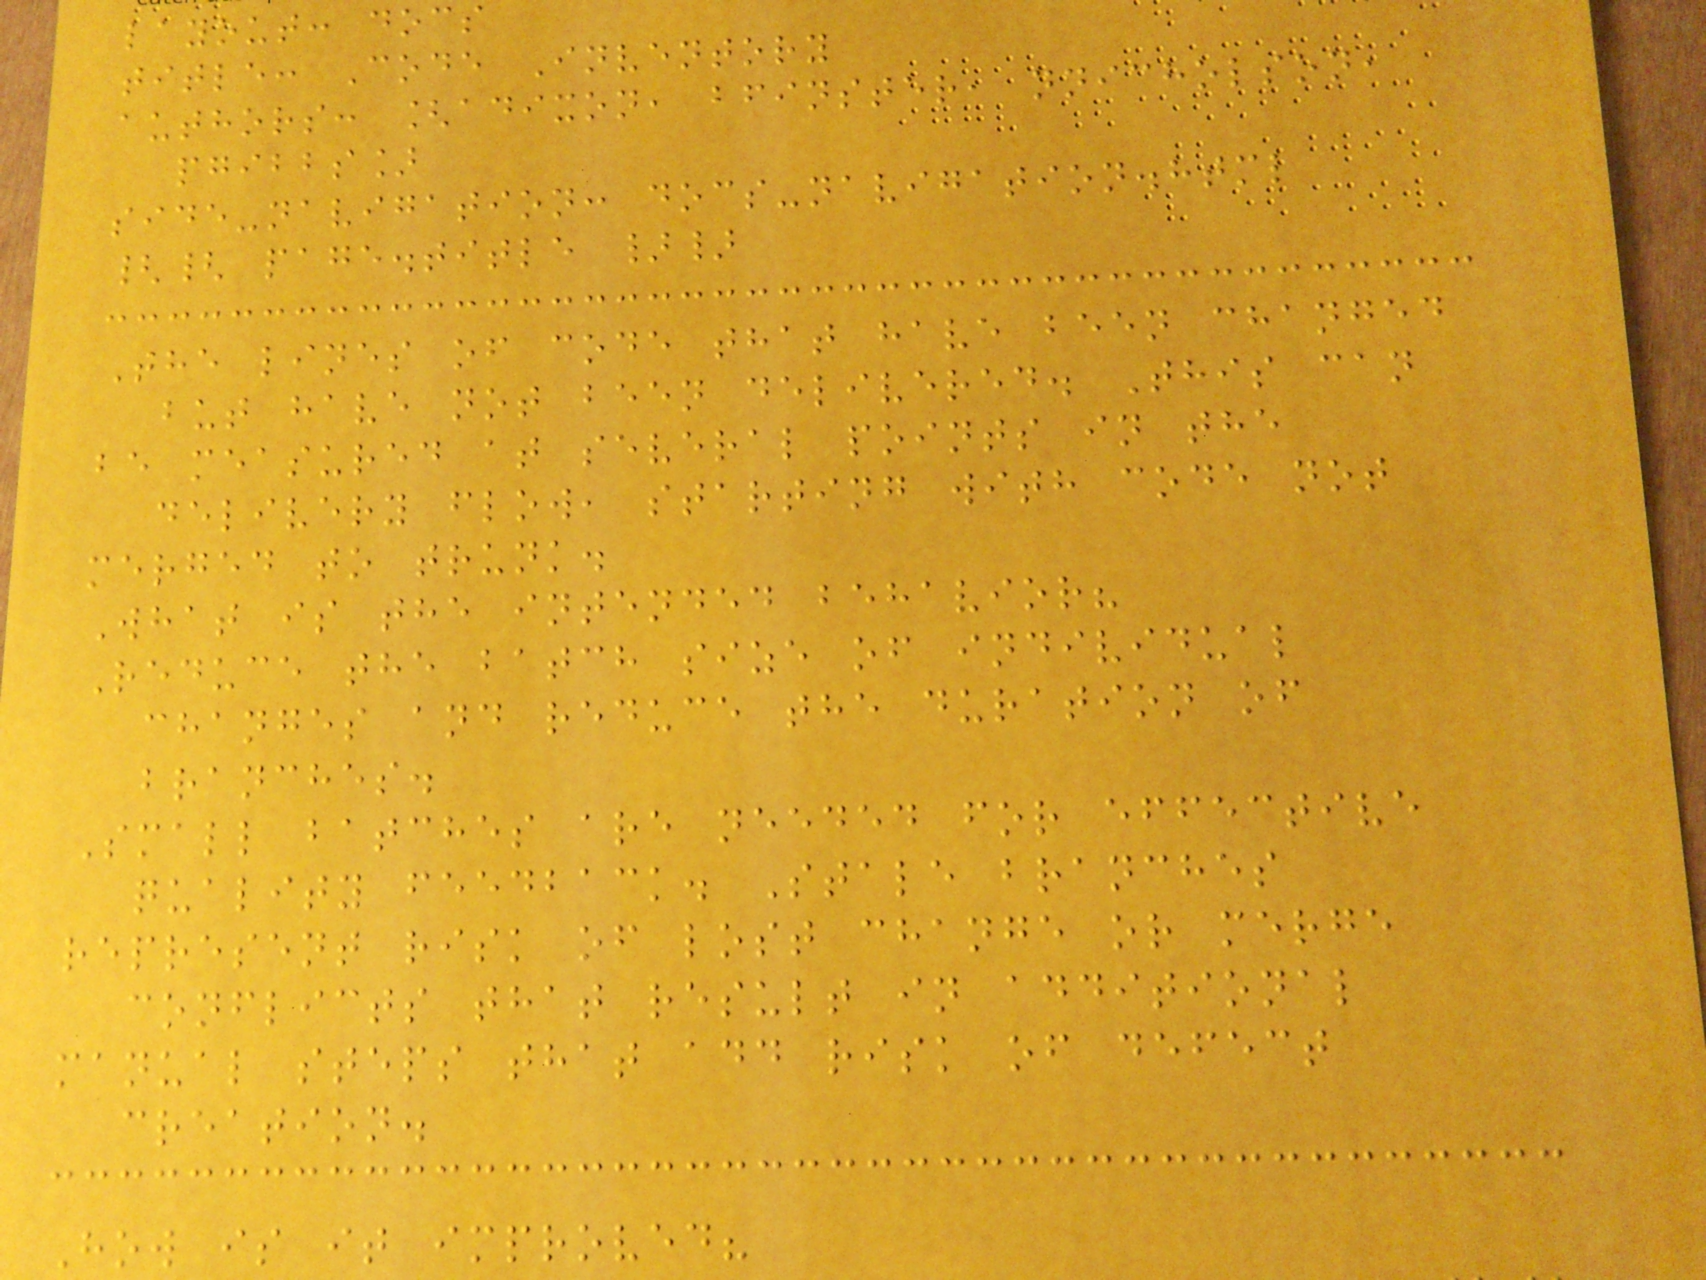layout: docs
title: Code Inventory
authors: [adixon, bfinster, nnicholson,
pgibbs]
side-navigation: docs-navigation.html
{{ page.title }}
The lines of code that have been changed
but have not been delivered. This can
be measured at several points in the
delivery flow, starting with code not
merged to trunk.
What is the intended behavior?
Reduce the batch size of individual
changes and reduce the duration of
branches.
Small batches are needed for effective
quality feedback. Stale branches
represent risk of lost change or merge
conflicts that result in additional
manual steps that add risk of defect
creation.
How is it improved?
